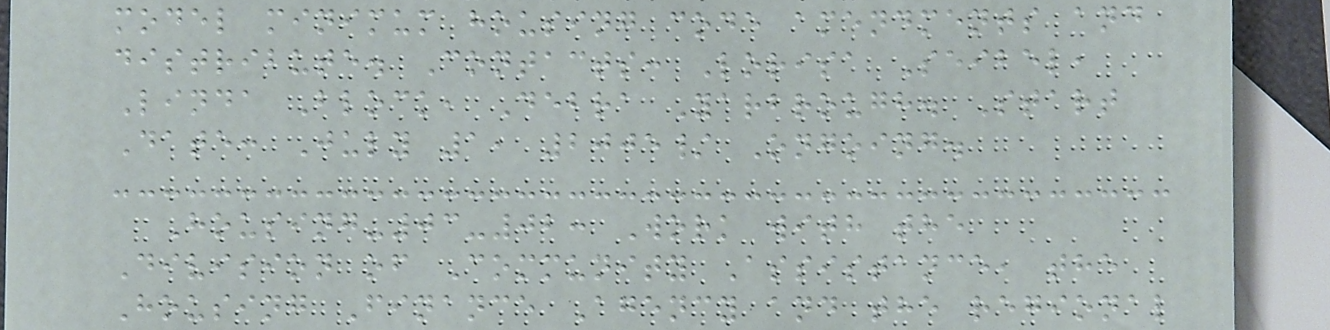model minimum housing code amendments and
distribute. Contacts: Lorisa Seibel,
Linda Block, Debra Yarbrough. Start
Date: July 1, 2005/ Ongoing.
Housing-03-02: Work with the
Division of Community Assistance, the
Housing Finance Agency and the regional
